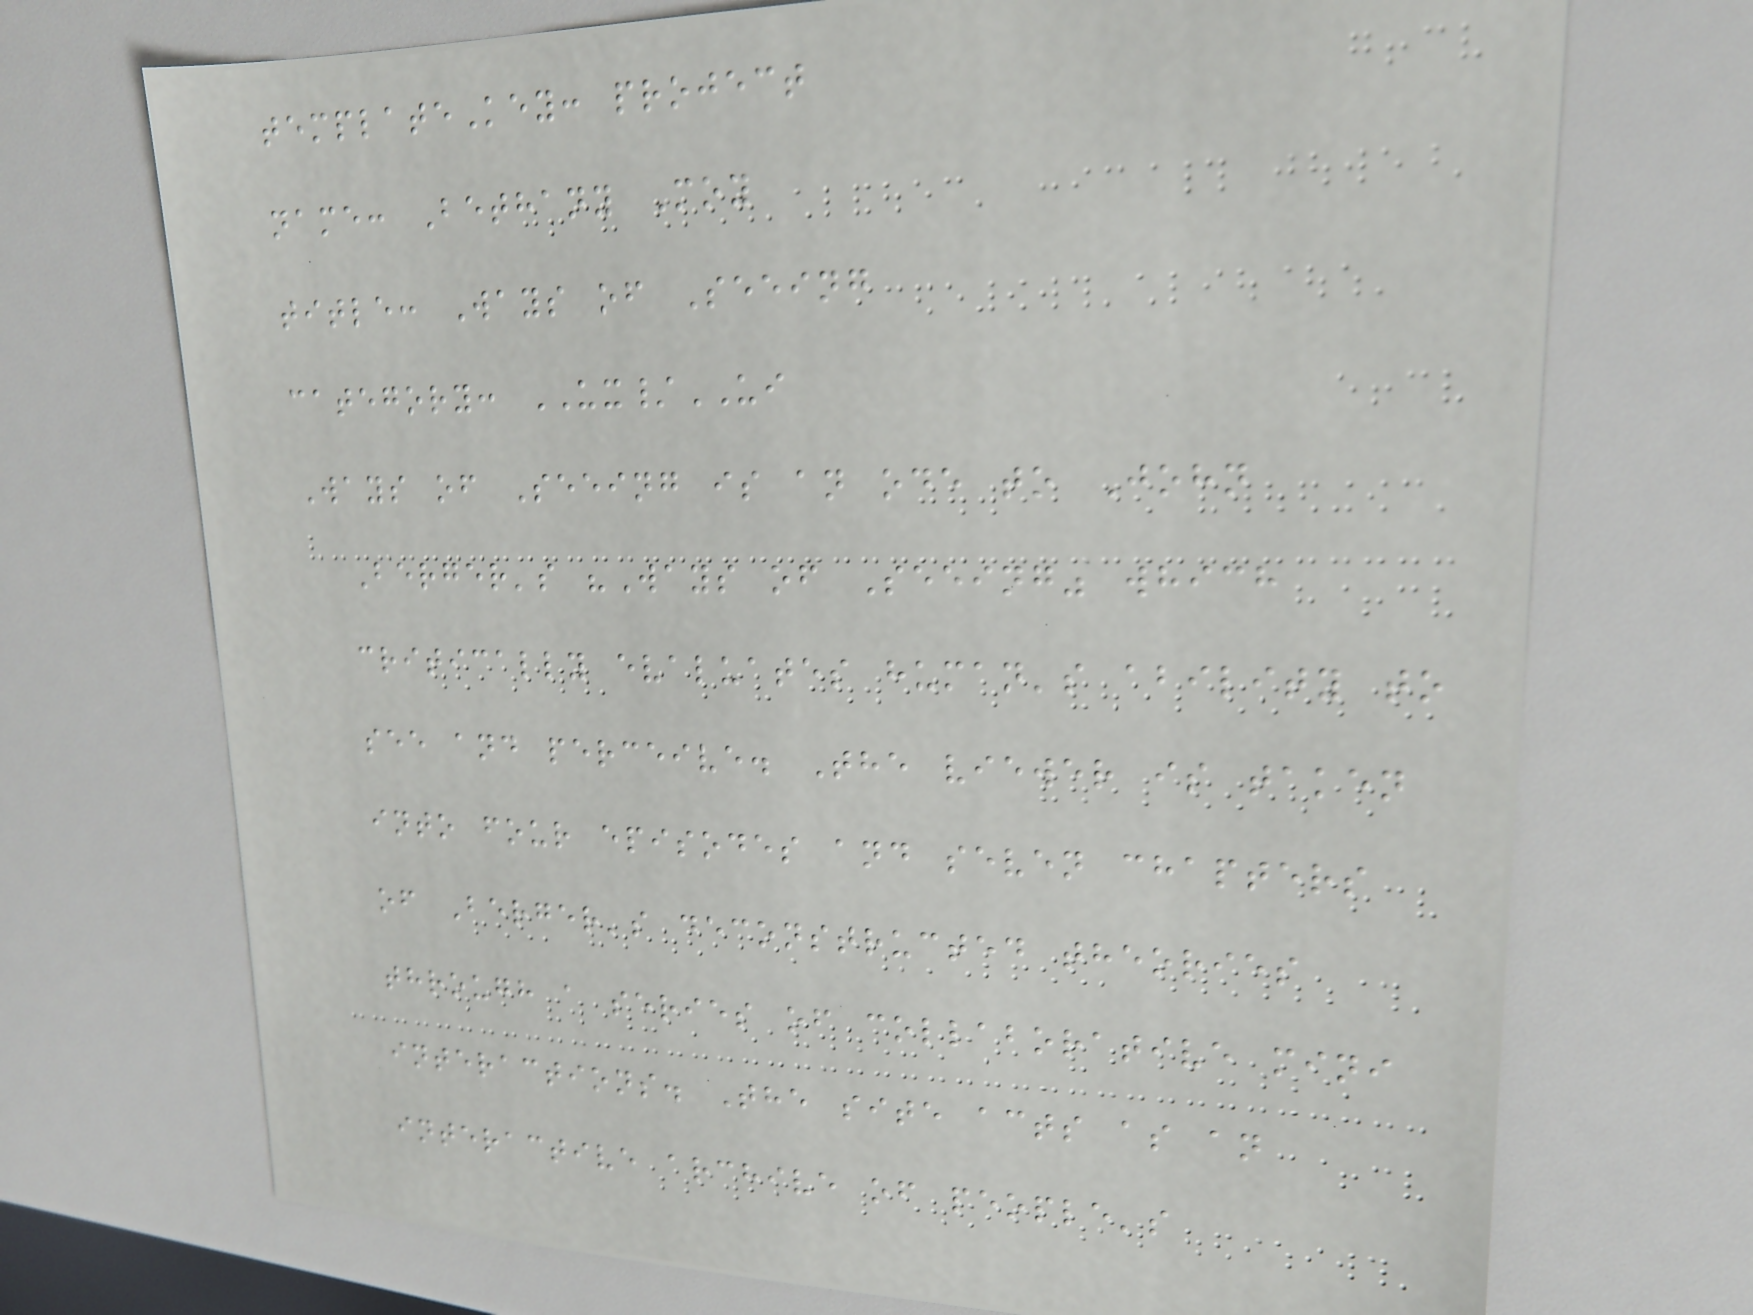templateKey: project
name: Bethany Moy
title: Ways of Seeing
category: UX/UI
Ways of Seeing is an ode to John
Berger's "Ways of Seeing" which
critically evaluates human's ability to
see and perceive. The viewer is taken
into four episodes and seven chapters
of Berger's deconstructed theories
through a series of collaborative mini
interactions. The site acts as an
interactive archive of people's
